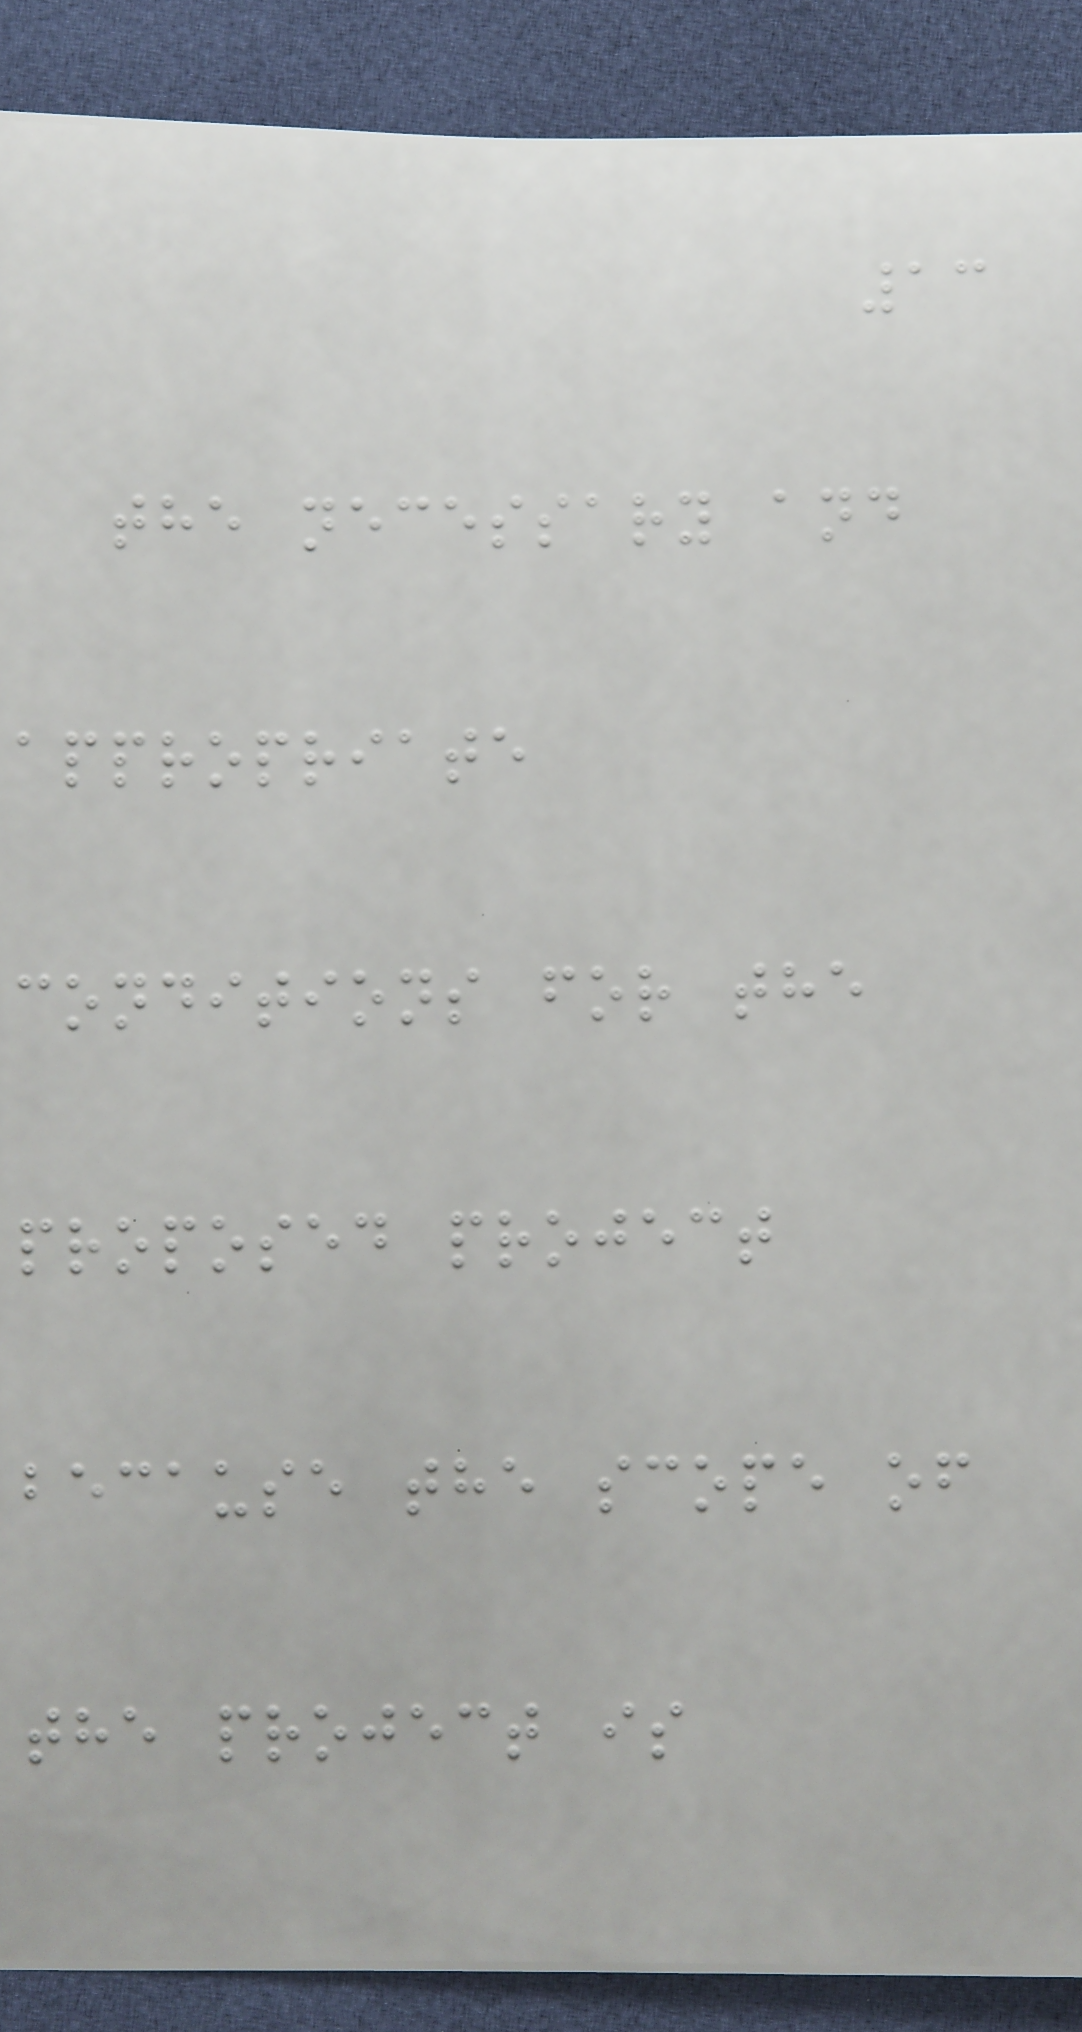13
the necessary and
appropriate
conditions for the
proposed project
because the scope of
the project is
